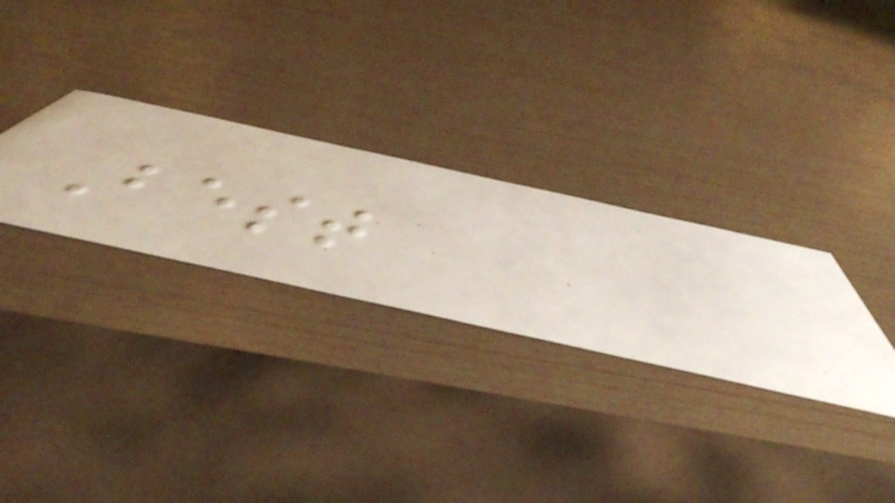Best
